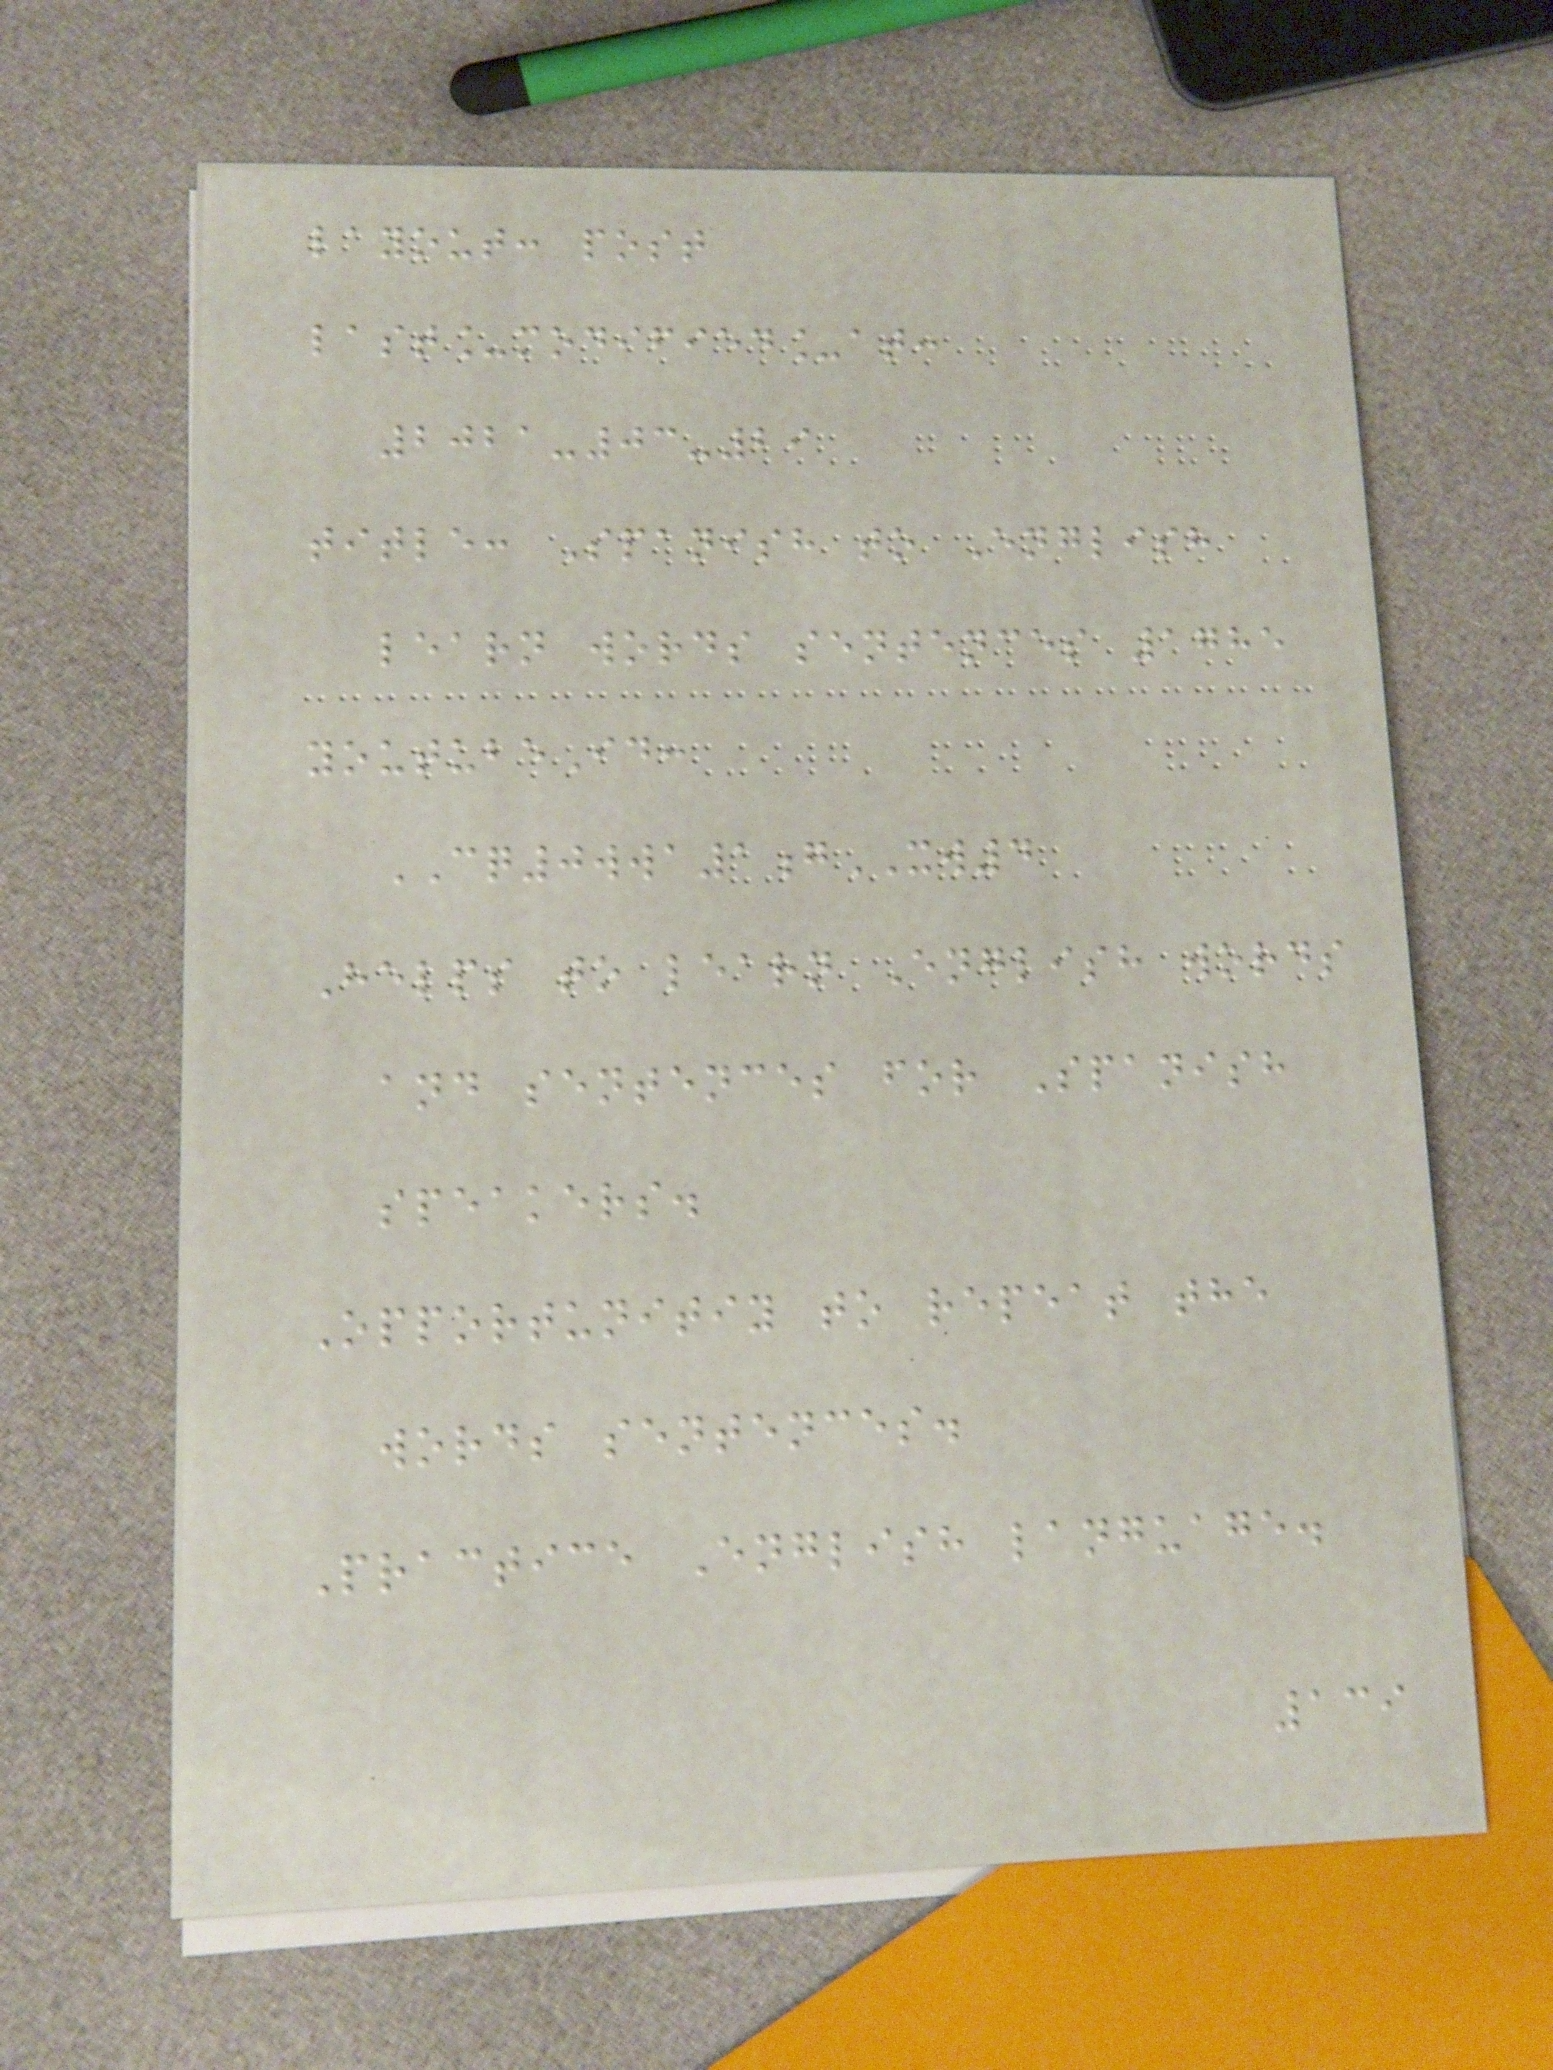layout: post
last_modified_at:
2021-03-29
title: Spanish to English
learn words sentences 1785
youtubeId:
CQ0wwa1gXW4
Helps to learn English words
and sentences for Spanish
speakers.
Opportunitiy to repeat the
words sentences.
Practice English language.
139
